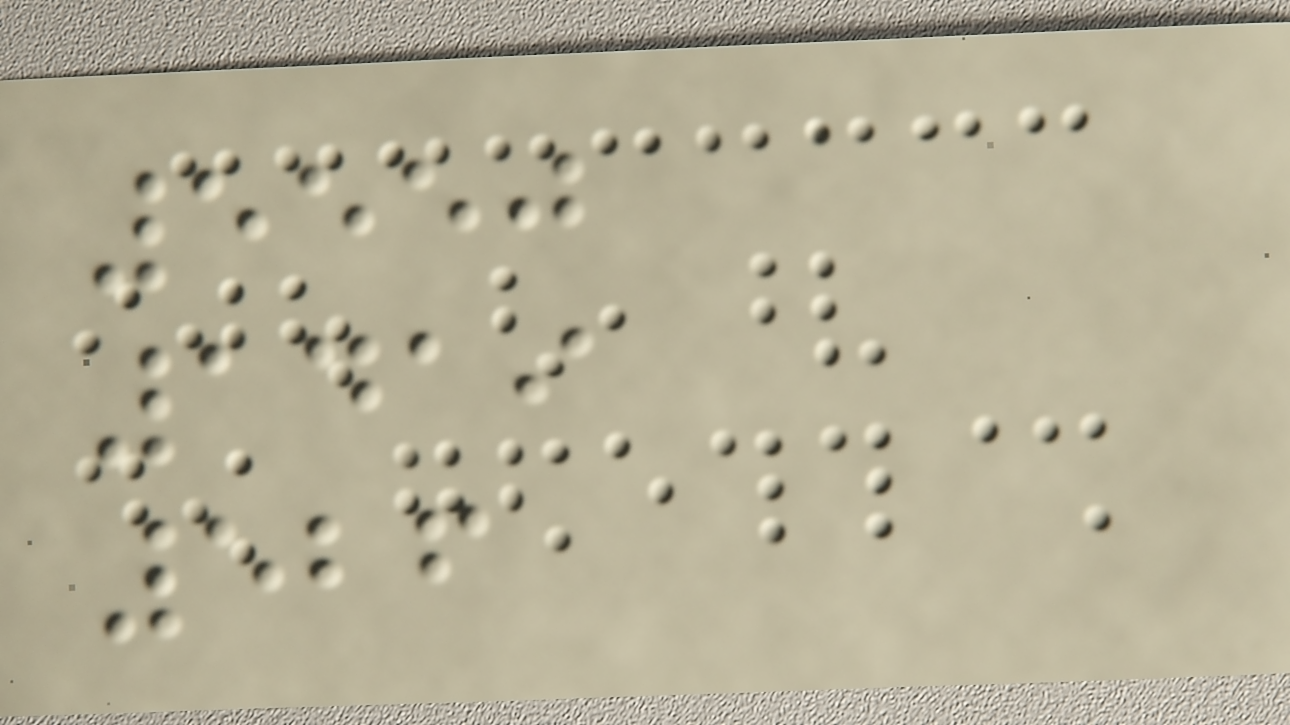5550
1419
526
